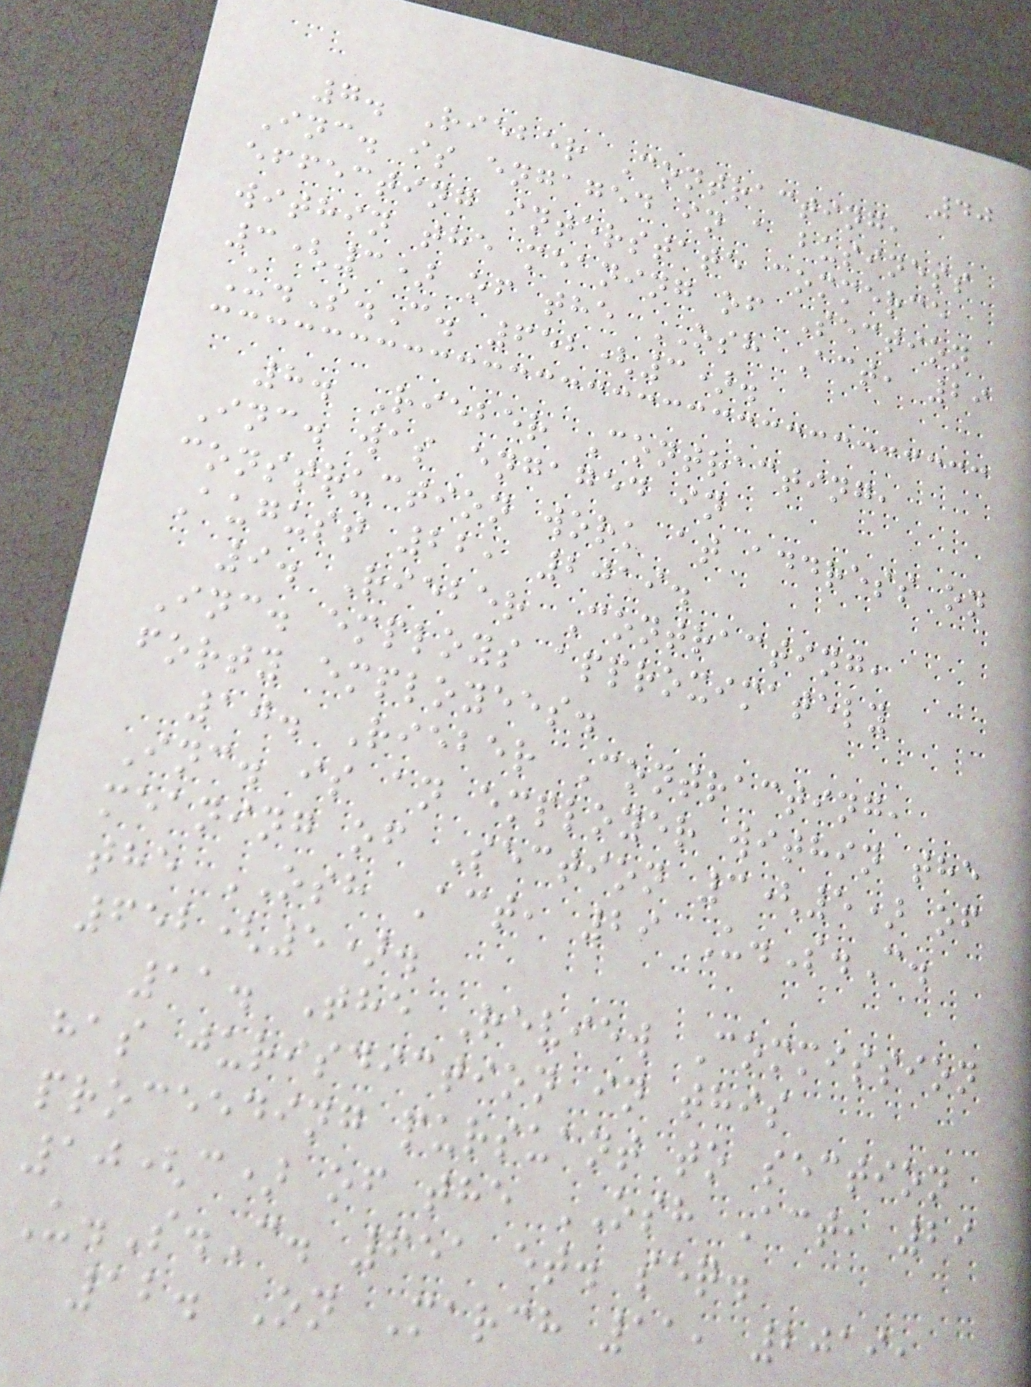40
7. Rieber Contracting,
Inc. is engaged in a business
effecting interstate commerce
within the meaning of Section
3(3) of the OSH Act, 29
U.S.C. 652(3).
8. Rieber Contracting,
Inc. was engaged in
construction work at address on
August 22, 2019.
9. Rieber Contracting,
Inc. employs approximately
forty employees.
10. Rieber Contracting,
Inc. is an employer within the
meaning of Section 3(5) of
the OSH Act, 29 U.S.C.
652(5).
11. The Review Commission
has jurisdiction in this
proceeding pursuant to section
10(c) of the OSH Act, 29
U.S.C. 651 et. seq.
12. On March 11, 2019,
